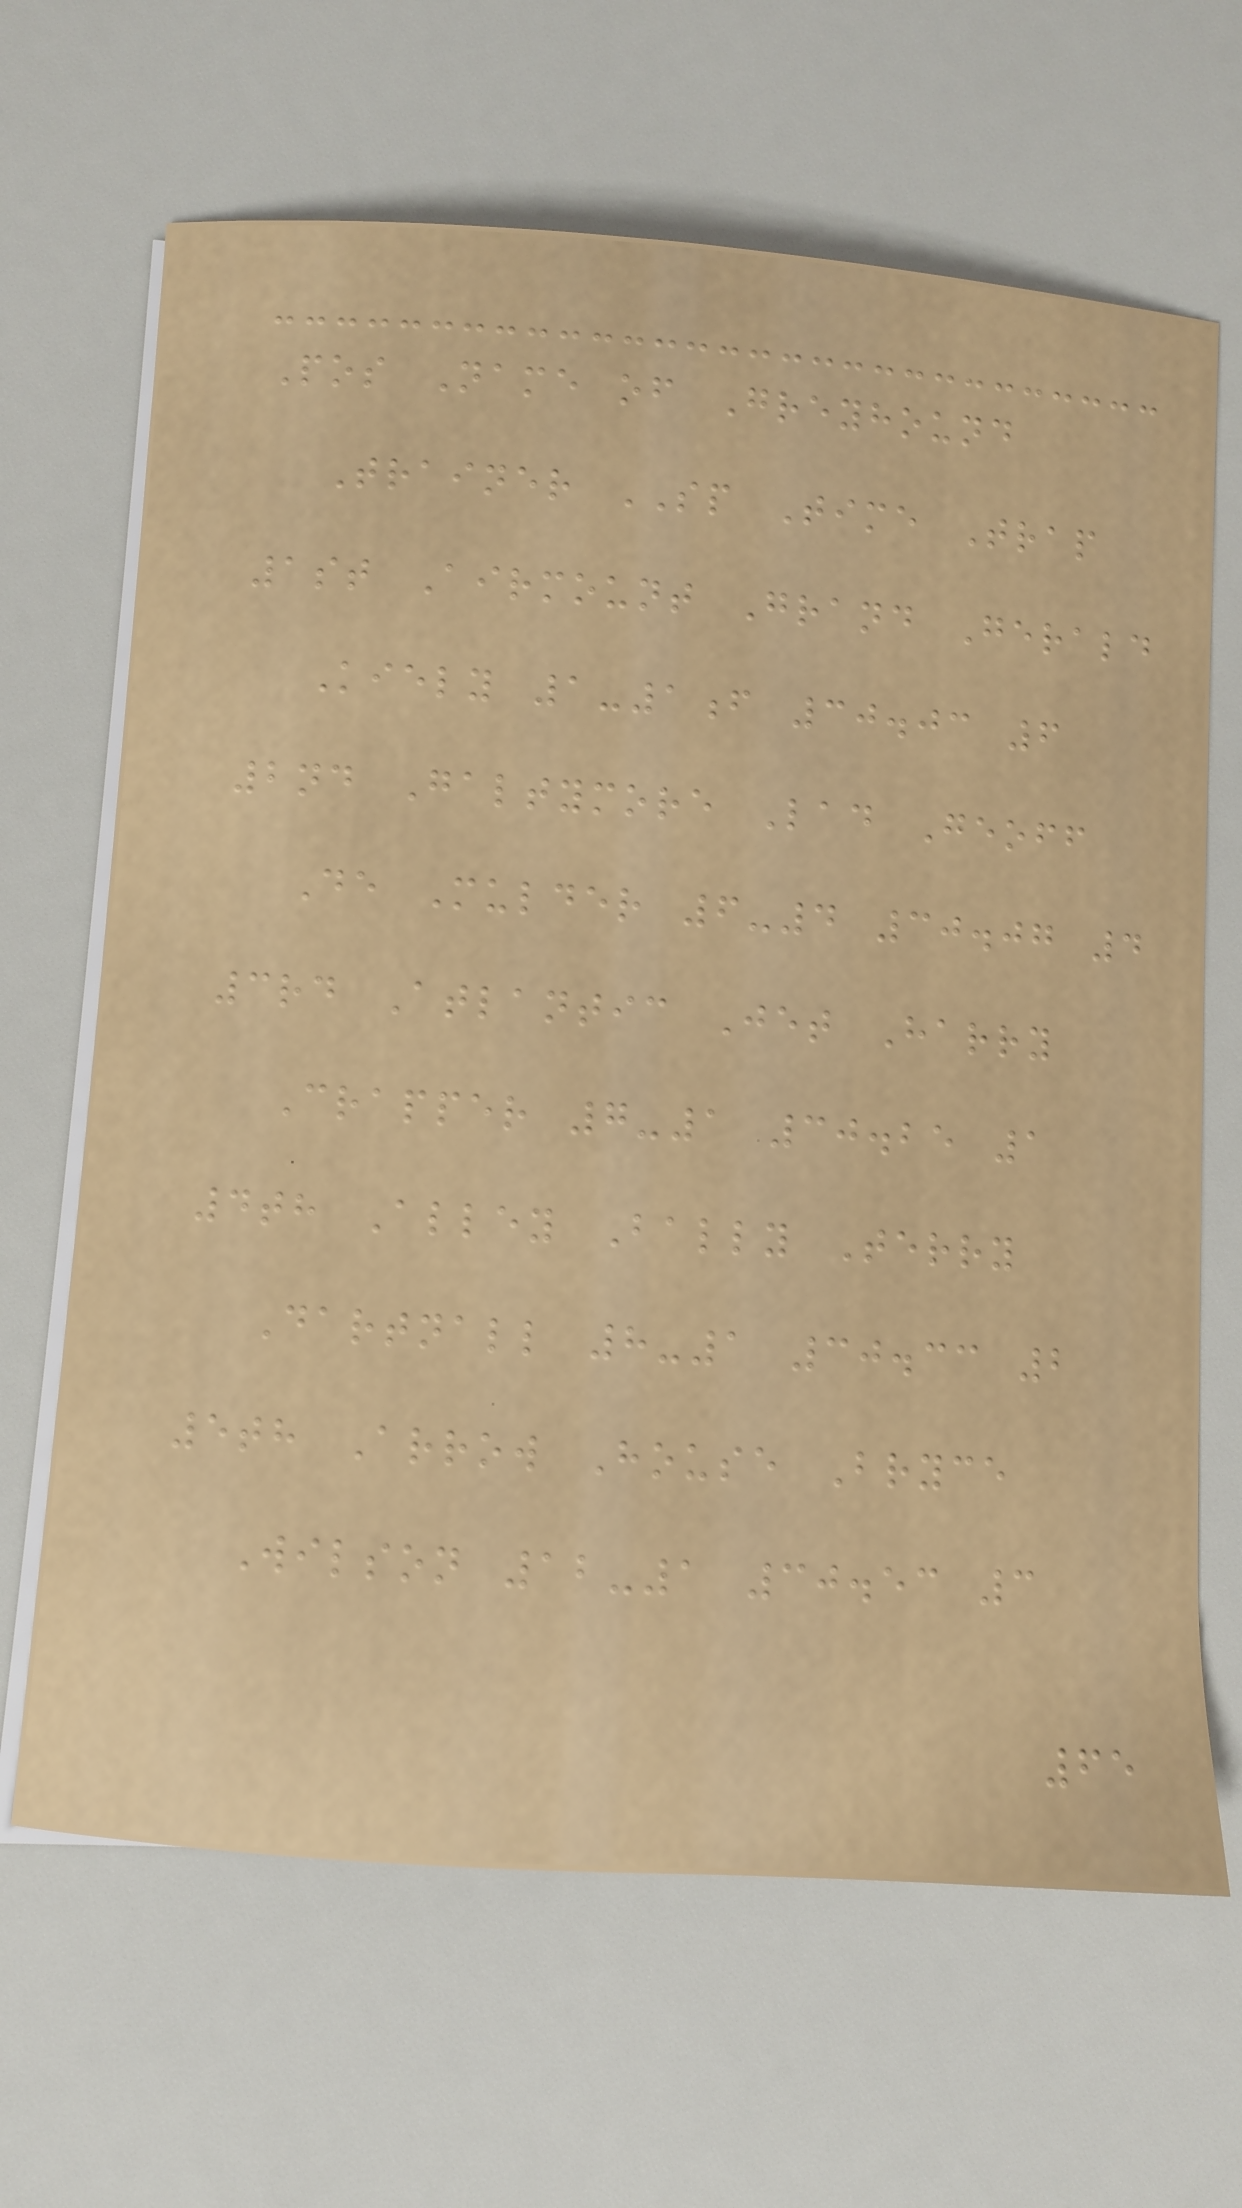Pos Name of Greyhound
Trainer SP Time Trap
1st Airmount Grand Gerald
Kiely 1-1f 30.03 6
2nd Galtymore Lad Geoff
De Mulder 6-4 30.07 4
3rd Atlantic Jet Harry
Crapper 7-1 30.25 1
4th Alley Bally Terry
Dartnall 8-1 30.33 2
5th Arrow House Bryce
Wilson 12-1 30.53 3
65
